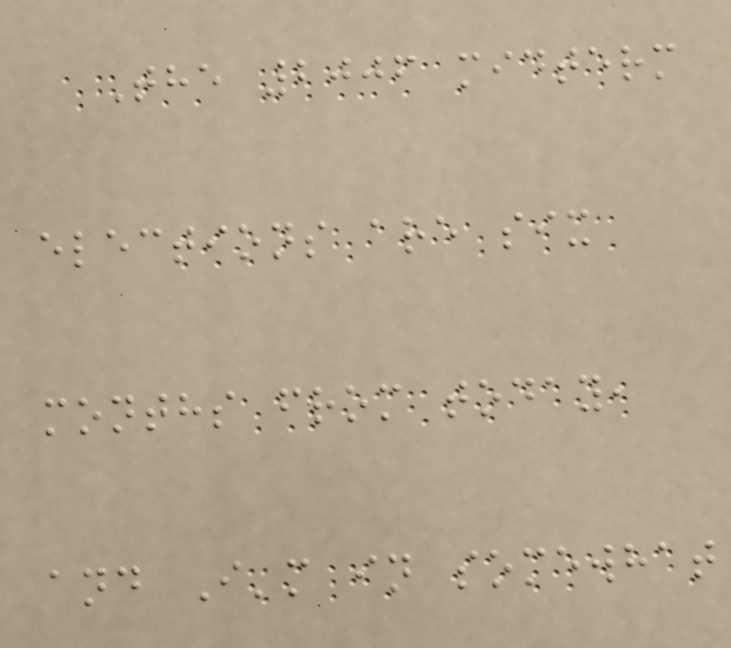The 2006 midterm
elections are six
months from today,
and I'm in somewhat
